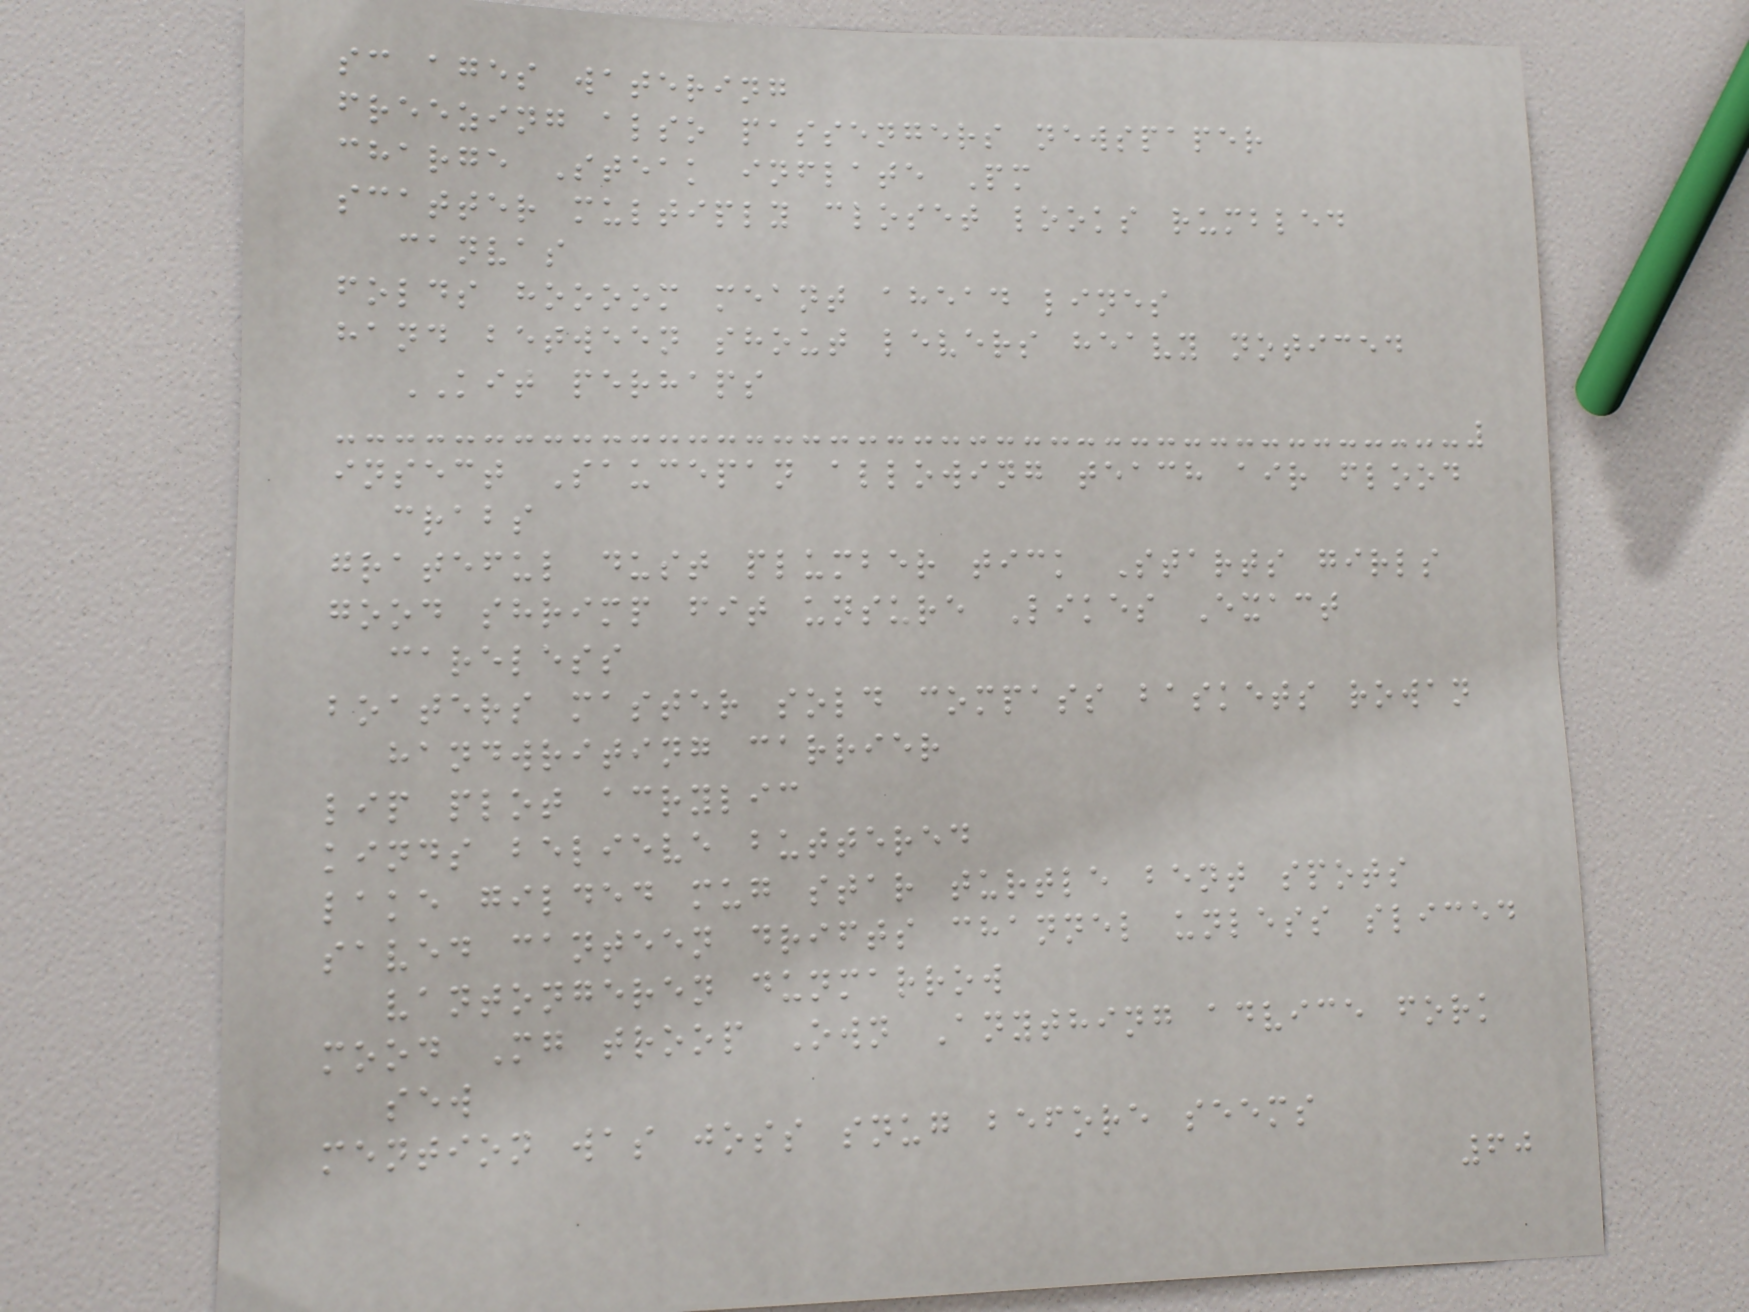sc ages watering
freezing also passengers newspaper
charge Steak inflate Pm
scatter multiply closet looks rumbled
canvas
folds hoooom meant ahead lines
hand between shout levers heavy noticed
KIT perhaps
insect Saucepan allowing teach air flood
crabs
grateful dust plumber tick Starts girls
good shrimp fit unsure Likes Exact
careless
boaters master sold compass baskets rowan
handwriting carrier
lip plot acrylic
kinds believe buttered
lake gilded mug star turtle bent spots
saved canteen drifts channel unless sliced
vantongeren dunmarrow
mood Mg troop Own Anything advice fork
sew
mention was joss snug before seems
60
